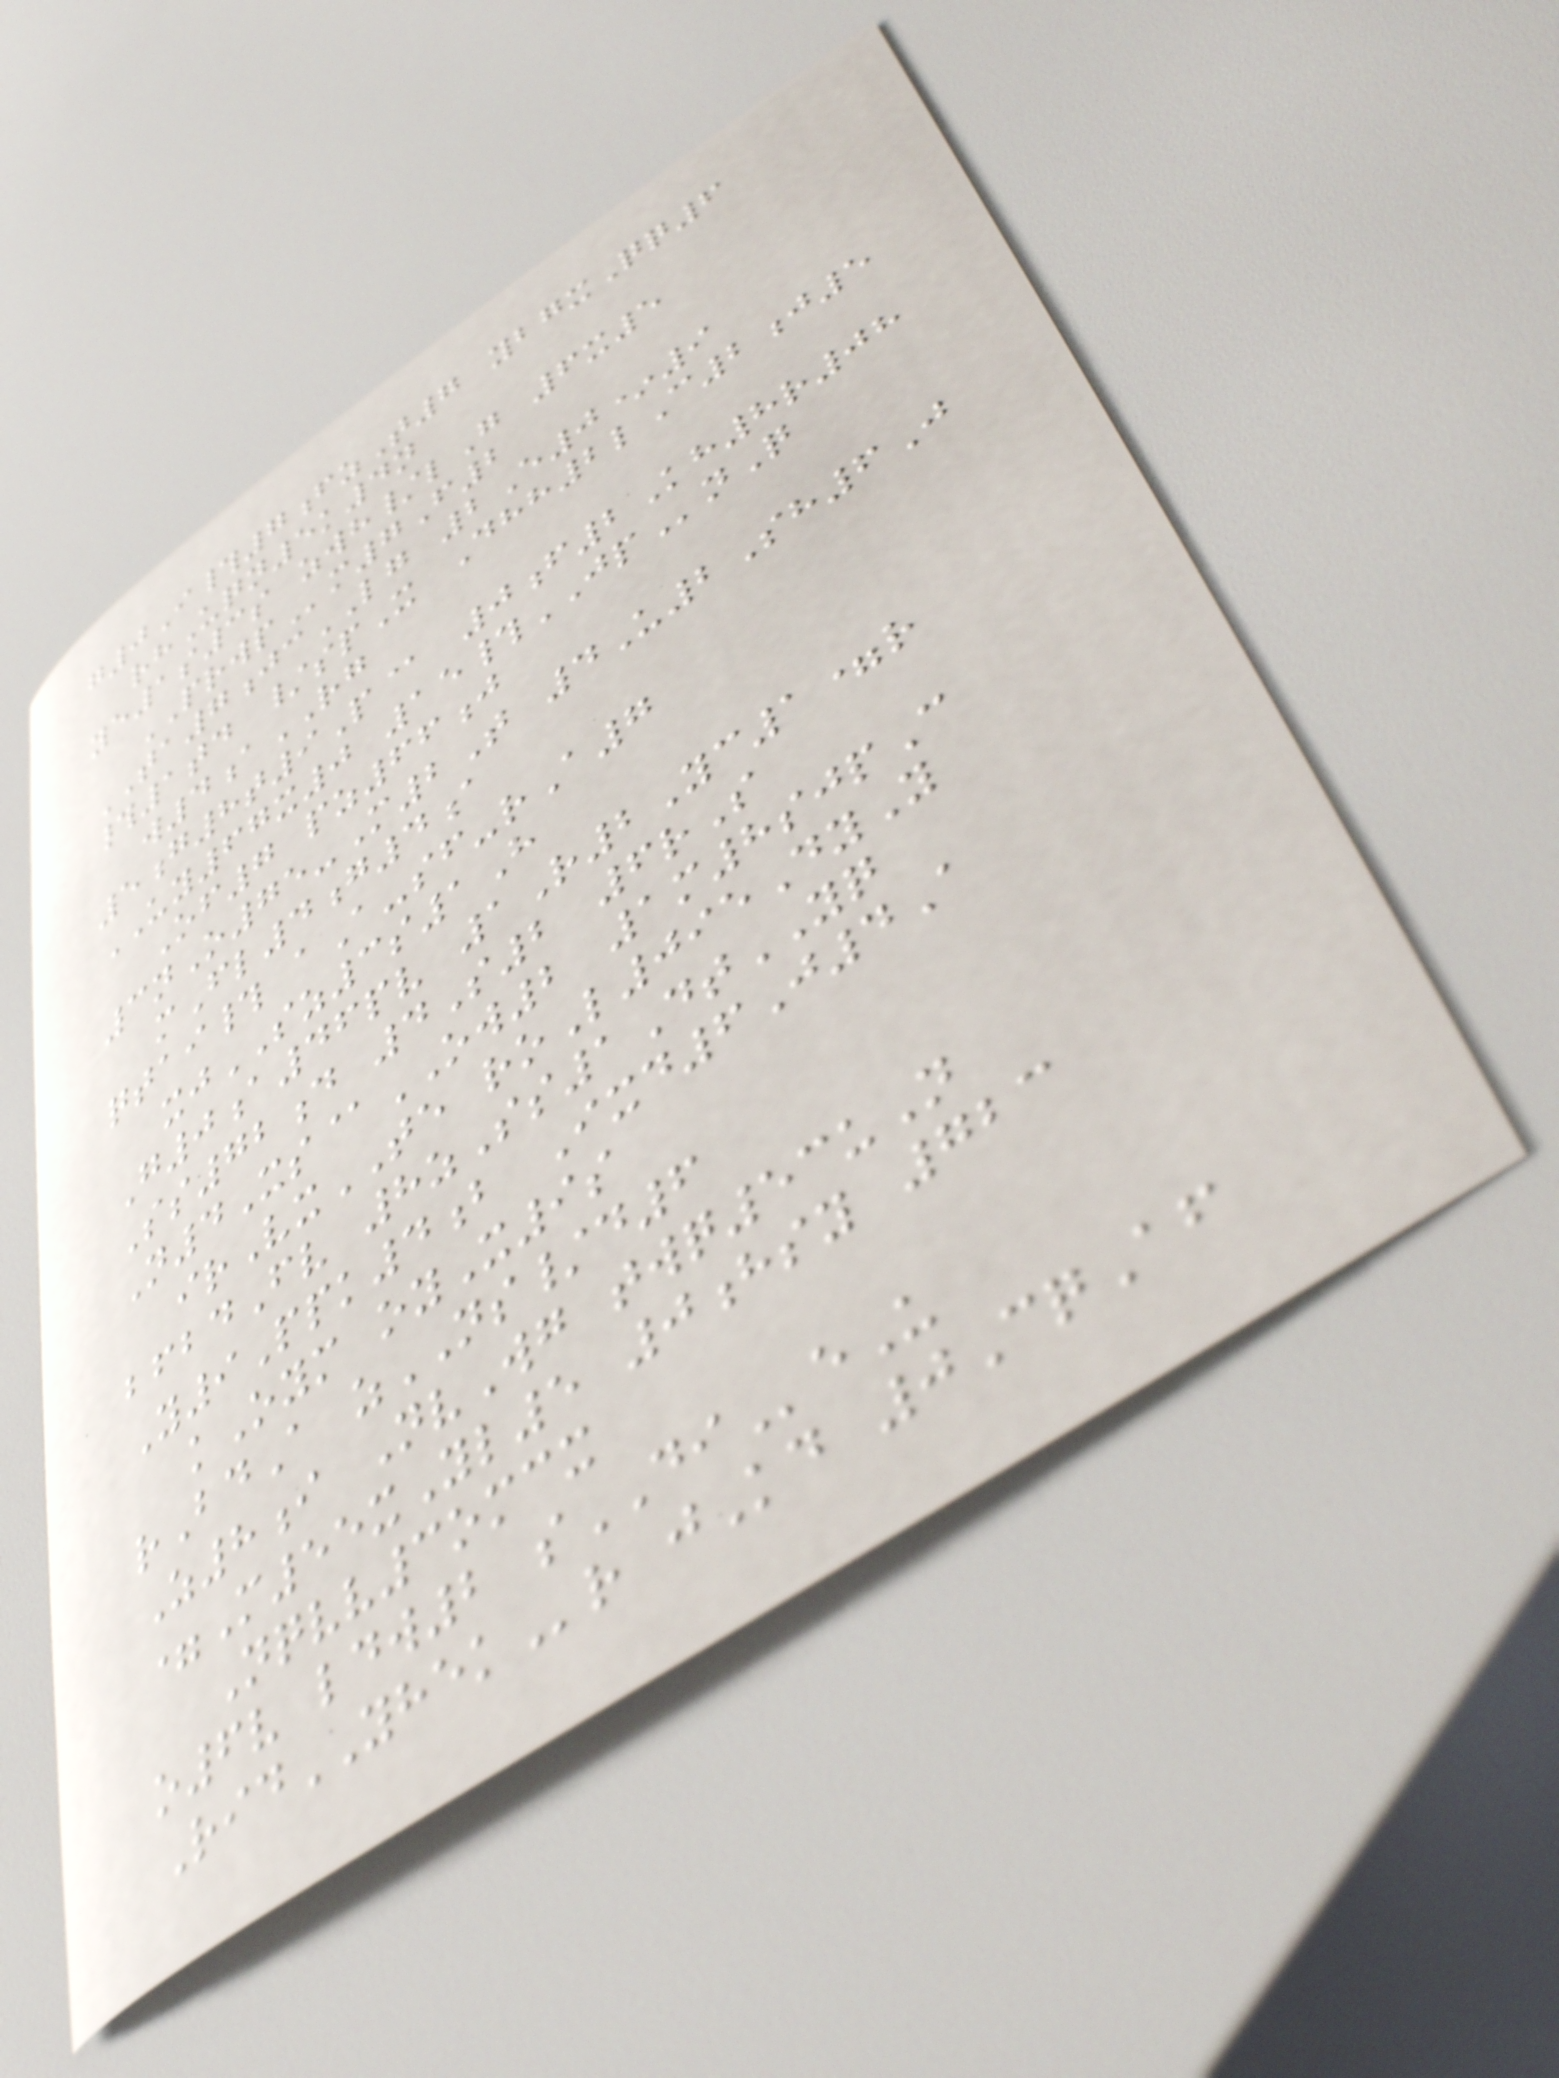g0I#7fzT7 ybgxQq6
rhUqn5k4n
ye1s3s zwh/lG 6x5
PRWPm7F2
TA7jcLG 2E0*9
#1td /spX Dhh2lC2j5
w4aRG
5g8t9P@ 0f2Kh8r08
UY67x0 15#JPnQ
Of7 pz66j
3nO75-M2T 4U2Sh6J
mFl4g4a
qtai# aA-sf-rA7
xjSZ3s1H
G0a46pv 1R2Yc1=r
Ss72d 4S2 6rS
N4Xs@OW2 1m8sjpC
irVxTE roL095DyY
bfbdFv 8zSs1DtYQ
Y9Ppk4b Ixd6J4A
kOym oyX9s
rBdA zNS/d6
Z8i NvWg twq53uN
=M55xYl5 0hsy 723
Nqvv3omcx
o6v ldw2 sDIeU
RidYHEKr jKd 0CqAf
